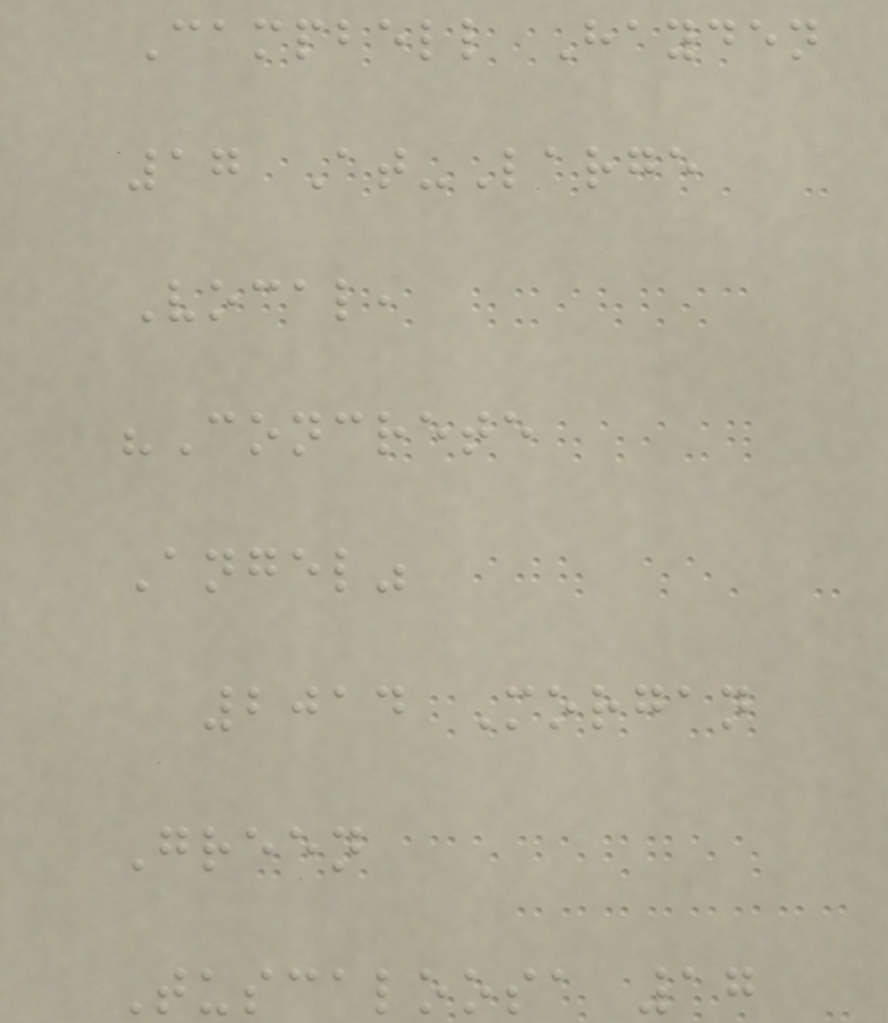Campbell Hayden
17 At-Large
Vocal,
"Concrete
Angel"
2014 Morgan
Green
Tuscaloosa 17
